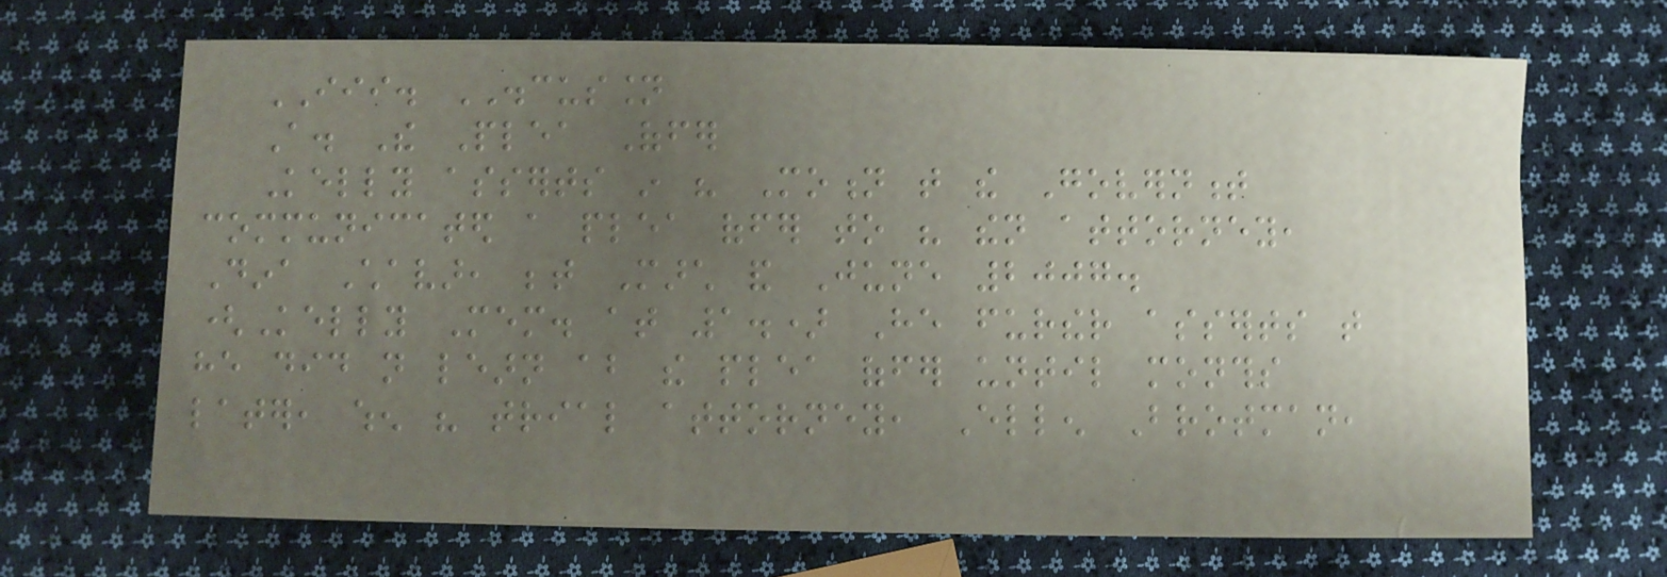III. DISCUSSION
A. The Plea Offer
Kelly asserts in his Motion that the Government
communicated a plea offer to his then attorney,
Dina Chavar, between March and June 2007.
(Kelly Mem. at 1.) He further asserts that
he did not learn about the plea offer until months
later, when his trial attorney, Ellen Brotman,
